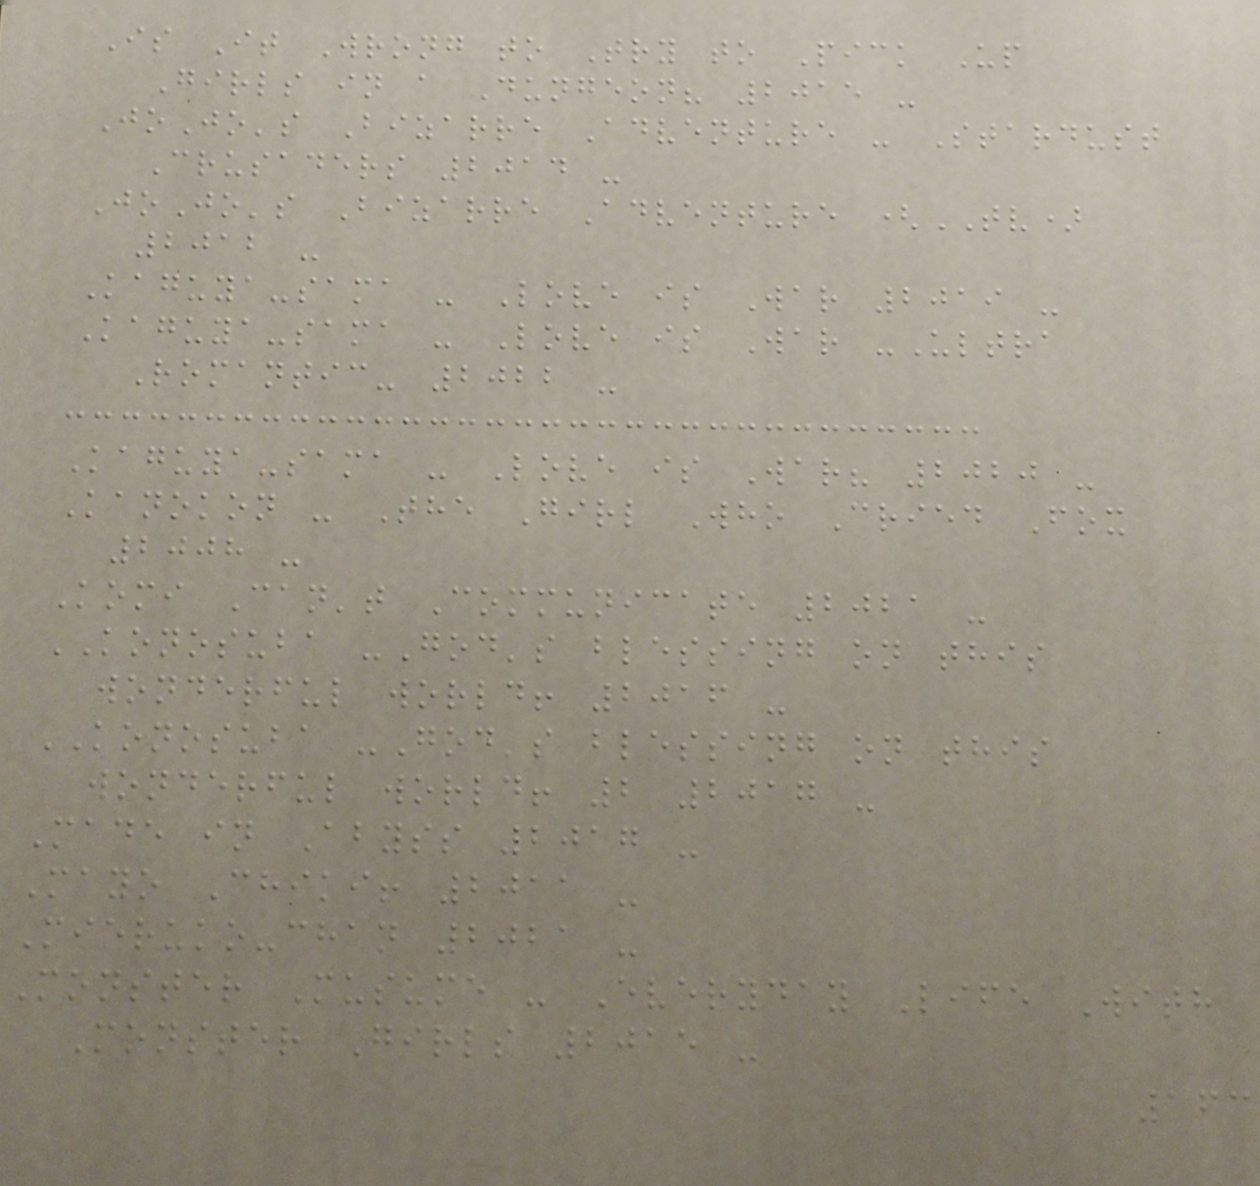Is It Wrong to Try to Pick Up
Girls in a Dungeon? 2015 -
JoJo's Bizarre Adventure - Stardust
Crusaders 2014 -
JoJo's Bizarre Adventure (TV)
2012 -
Kaguya-sama - Love is War 2019 -
Kaguya-sama - Love is War -Ultra
Romantic- 2022 -
Kaguya-sama - Love is War? 2020 -
Kanokon - The Girl Who Cried Fox
2008 -
Komi Can't Communicate 2021 -
KONOSUBA -God's blessing on this
wonderful world! 2016 -
KONOSUBA -God's blessing on this
wonderful world! 2 2017 -
Made in Abyss 2017 -
Mayo Chiki! 2011 -
Mieruko-chan 2021 -
Monster Musume - Everyday Life With
Monster Girls 2015 -
163
